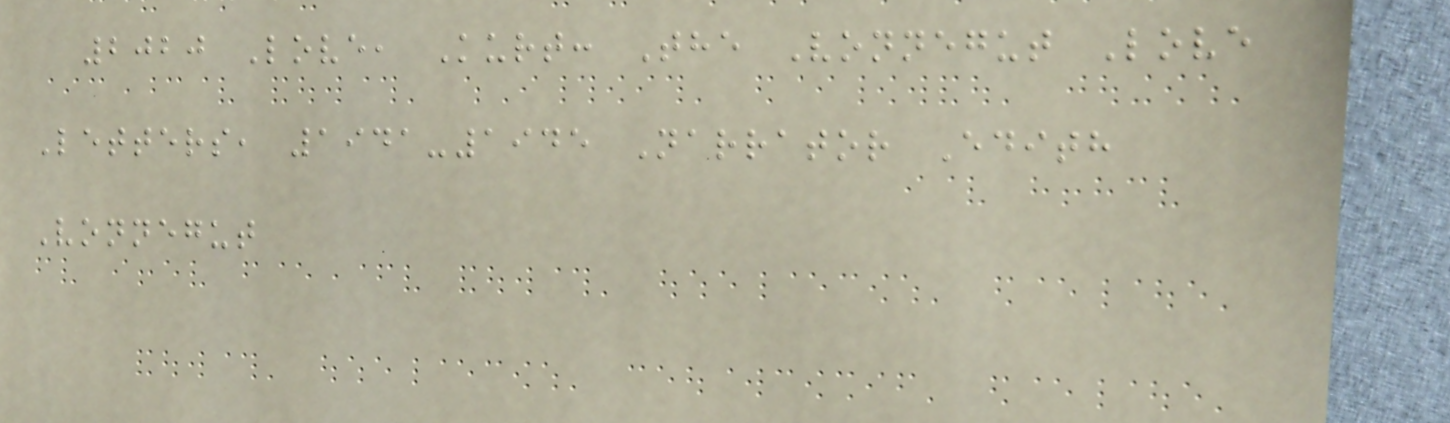2020 Love, Kurt: The Vonnegut Love
Letters, 1941-1945 Narrator Edith
Vonnegut
